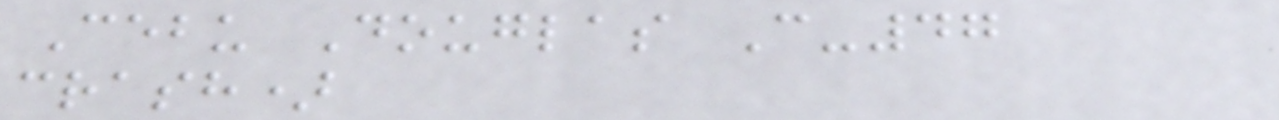Cebu Douglas C-47
crash)
